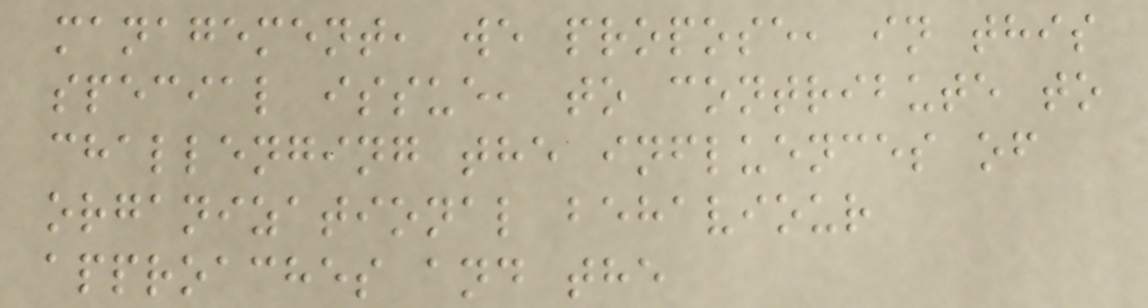management, we propose, in this
special issue, to contribute to
challenging the influences of
organizational behaviour
approaches and the
